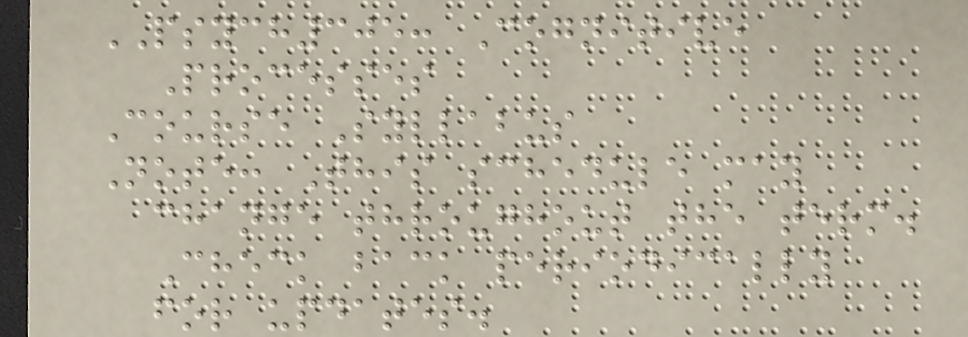PSYCH305: Cognitive
Processes
Course Syllabus
Note: This schedule may
change throughout the term.
Check back periodically
for updates.
